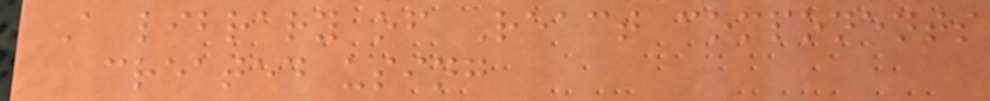A library of React components
created using
